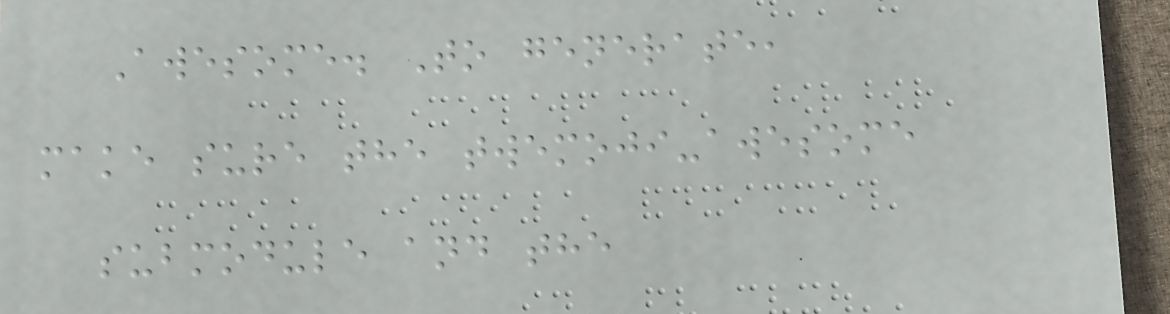Awesome. To generate,
make sure the twemoji-awesome
submodule and the
